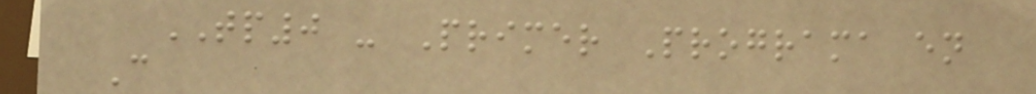TP0 - Primer Programa en
C
